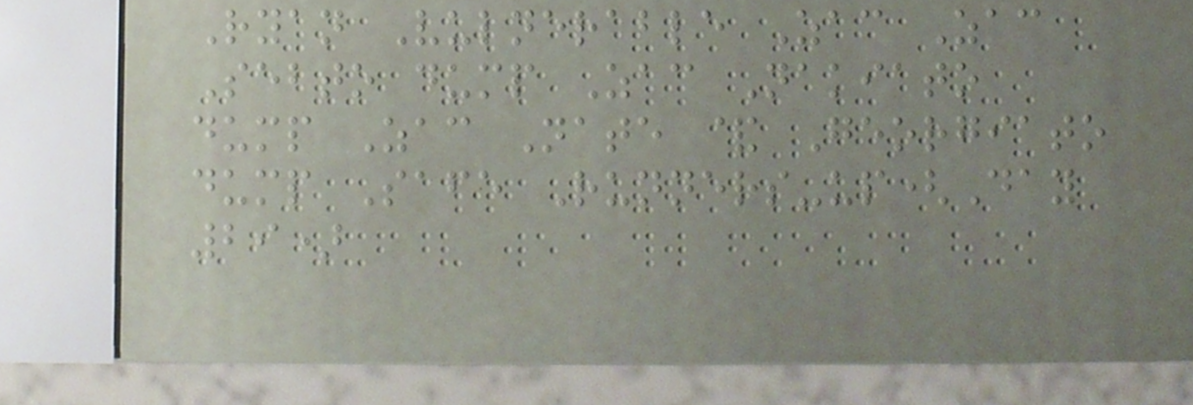Ryan Vulnerable Zac Zac
Sebto dump Zac Nakiato
dump Zac Nate & Georgiato
dump Safe Runners-up(Day
29)
